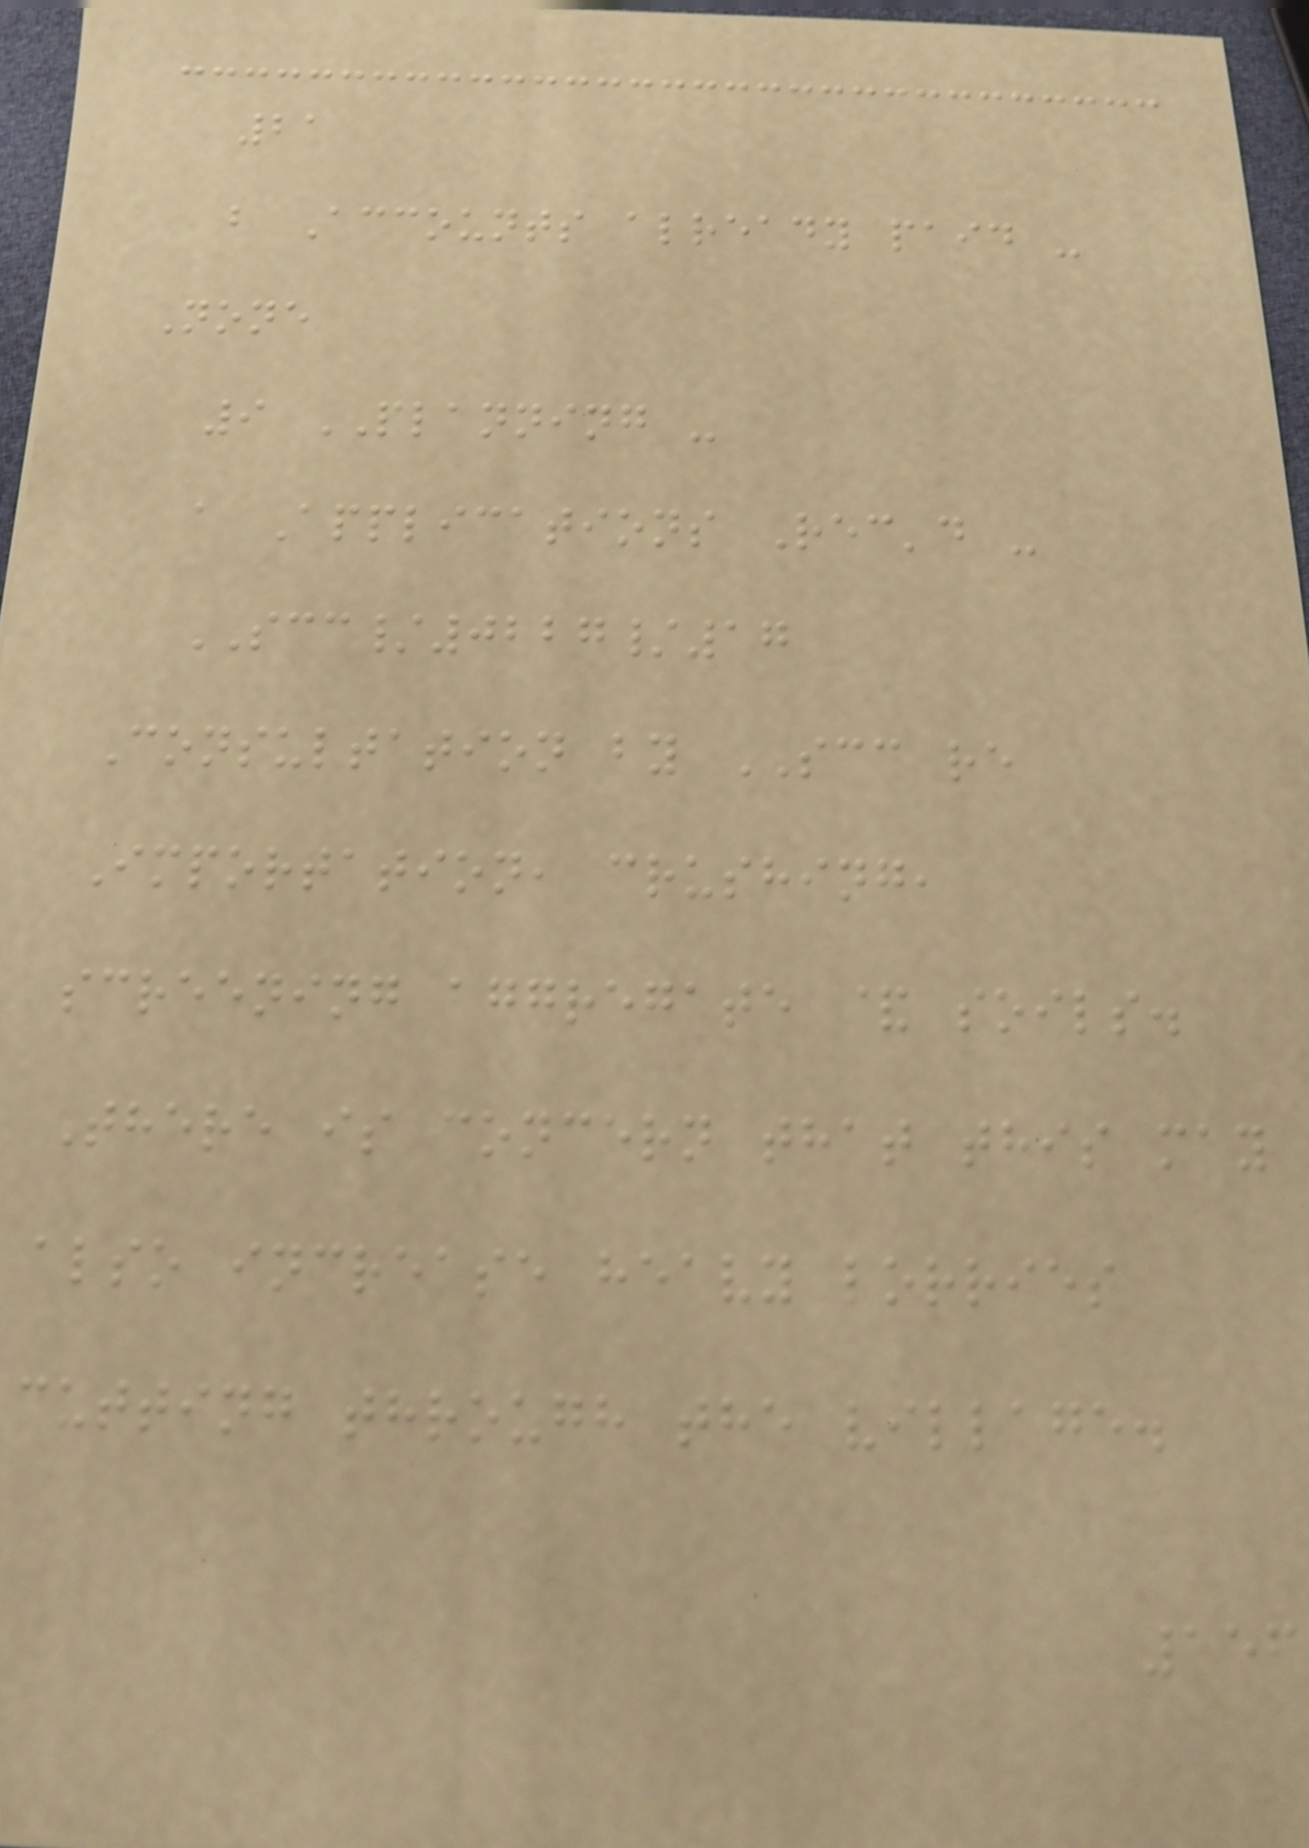21
b Accounts already paid -
None
9 PLANNING -
a Applications Rec'd -
SCC/0227/17
Consultation by SCC re
Importation, crushing,
screening aggregate & soils.
There is concern that this may
also increase heavy lorries
cutting through the village.
156
